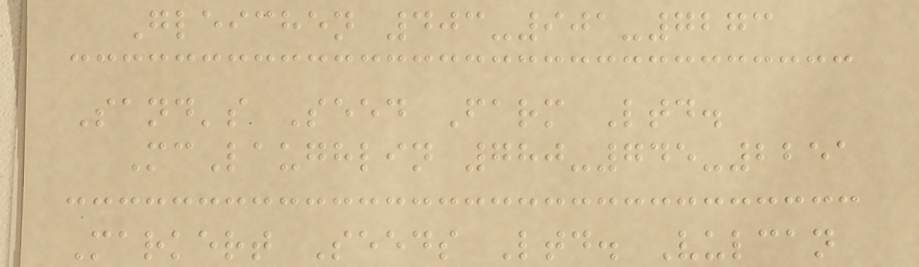Gleichen 403-901-7273
Sand's Seed Farm Ltd.
McLaughlin 780-745-2251
Markert Seeds Ltd. Vulcan
